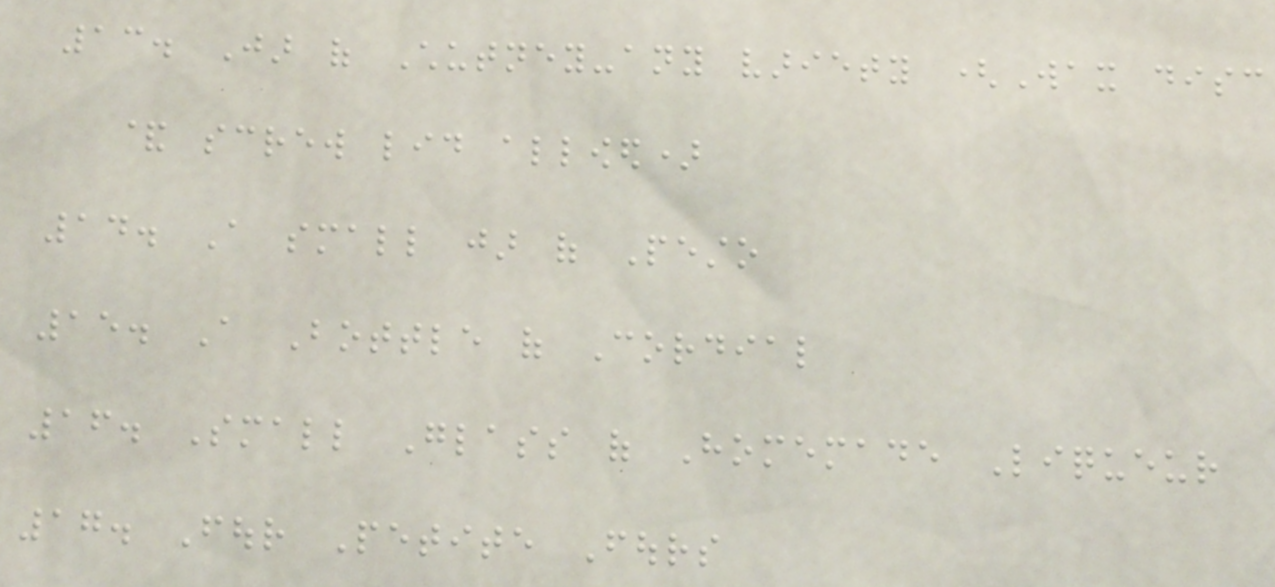13. Jar of Chutney-any variety (Wax disc
& screw lid allowed)
14. A small jar of Pesto
15. A Bottle of Cordial
16. Small Glass of Homemade Liqueur
17. Four Petite Fours
